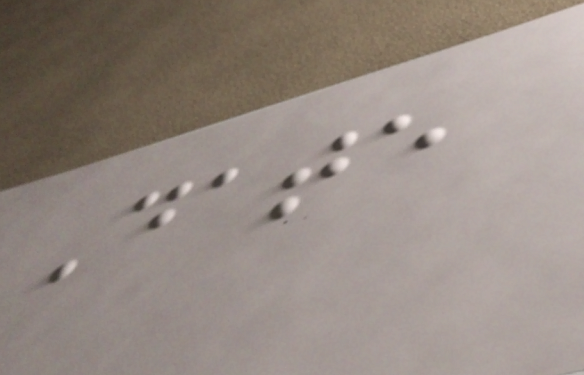Date
